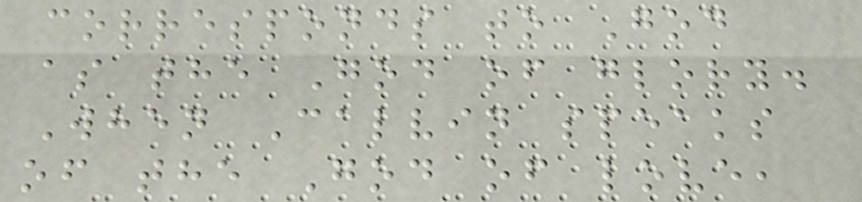corresponds to God
as the God of glory.
When Calvin speaks
of the God of love,
